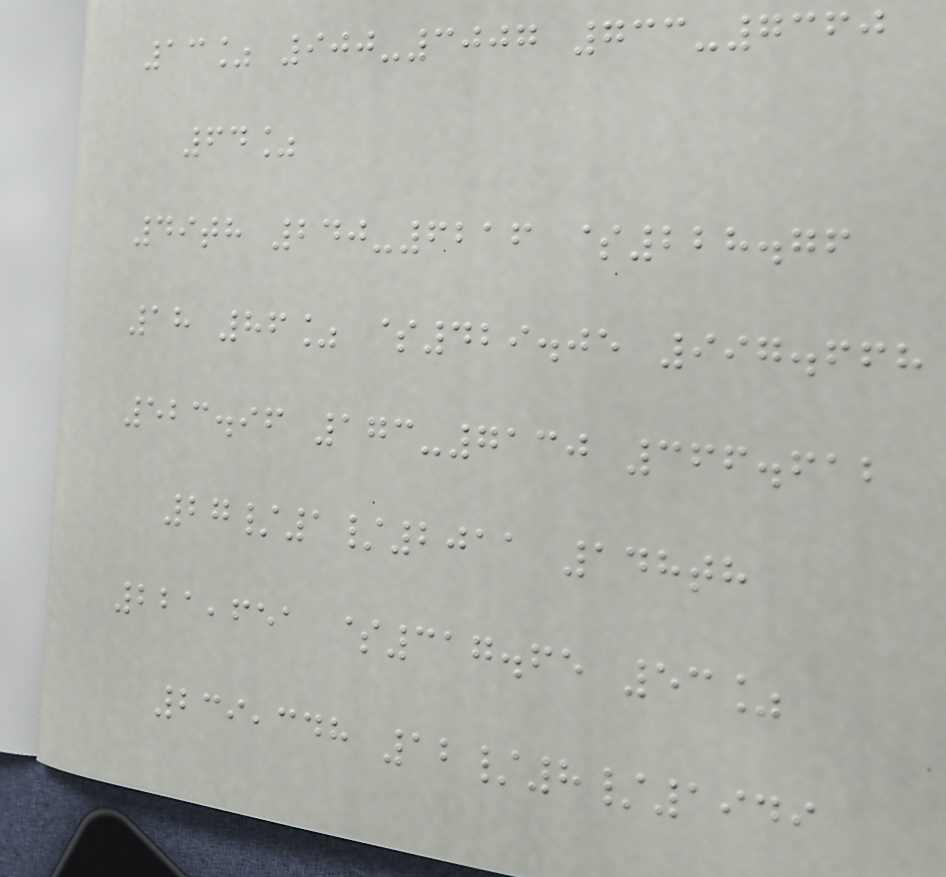13% 900-3007 733-7360
64%
49th 240-6216 $228.76
18 86% $429.05 997.668
523.96 173-7130 366.612
27/1/2011 148th
221,651 $317.65 53%
239,348 12/8/1949
